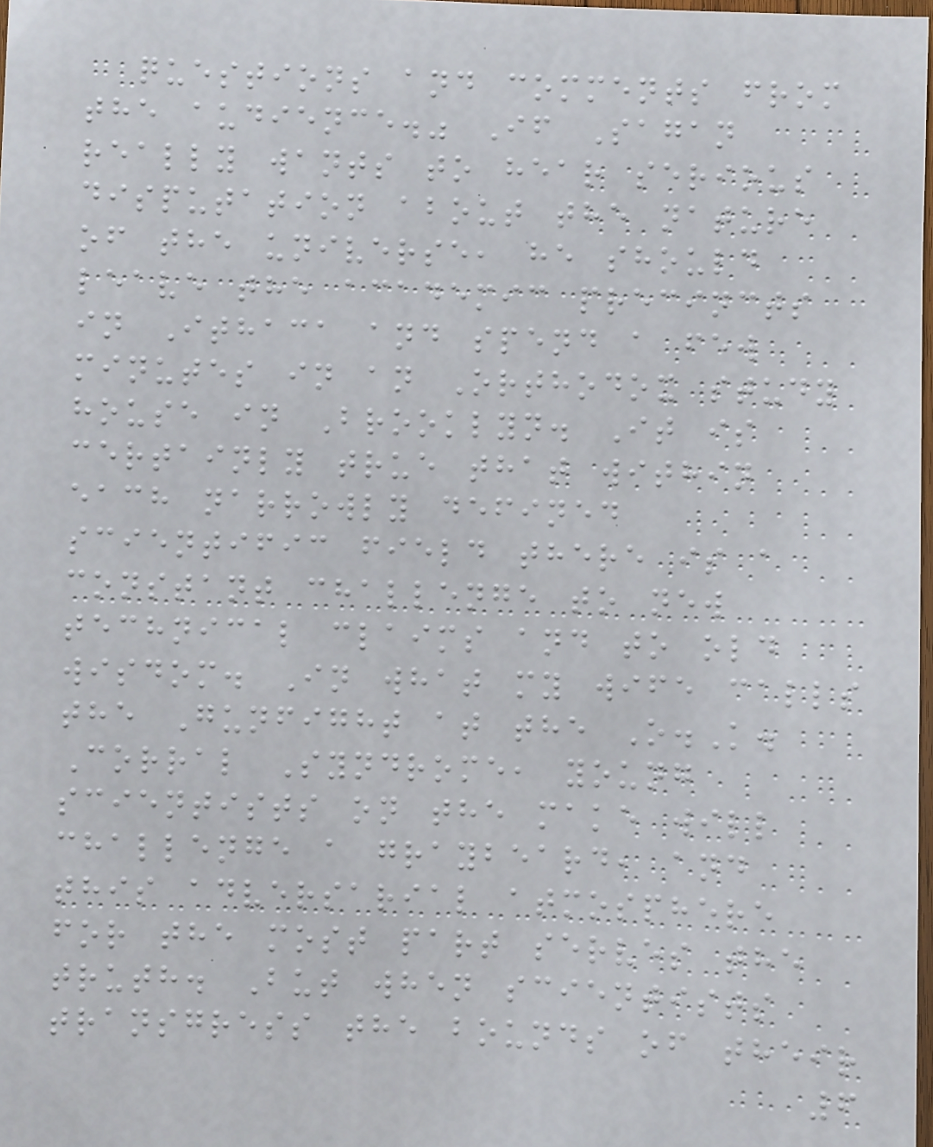questions and comments from
the audience." If Sagan
really wants to hear serious
disputation about the nature
of the universe, he should
leave the academic precincts
in Ithaca and spend a few
minutes in an Orthodox study
house in Brooklyn. It is
certainly true that within
each narrowly defined
scientific field there is a
constant challenge to new
technical claims and to old
wisdom. In what my wife calls
the Gunfight at the O.K.
Corral Syndrome, young
scientists on the make will
challenge a graybeard, and
this adversarial atmosphere
for the most part serves the
truth. But when scientists
transgress the bounds of their
6
